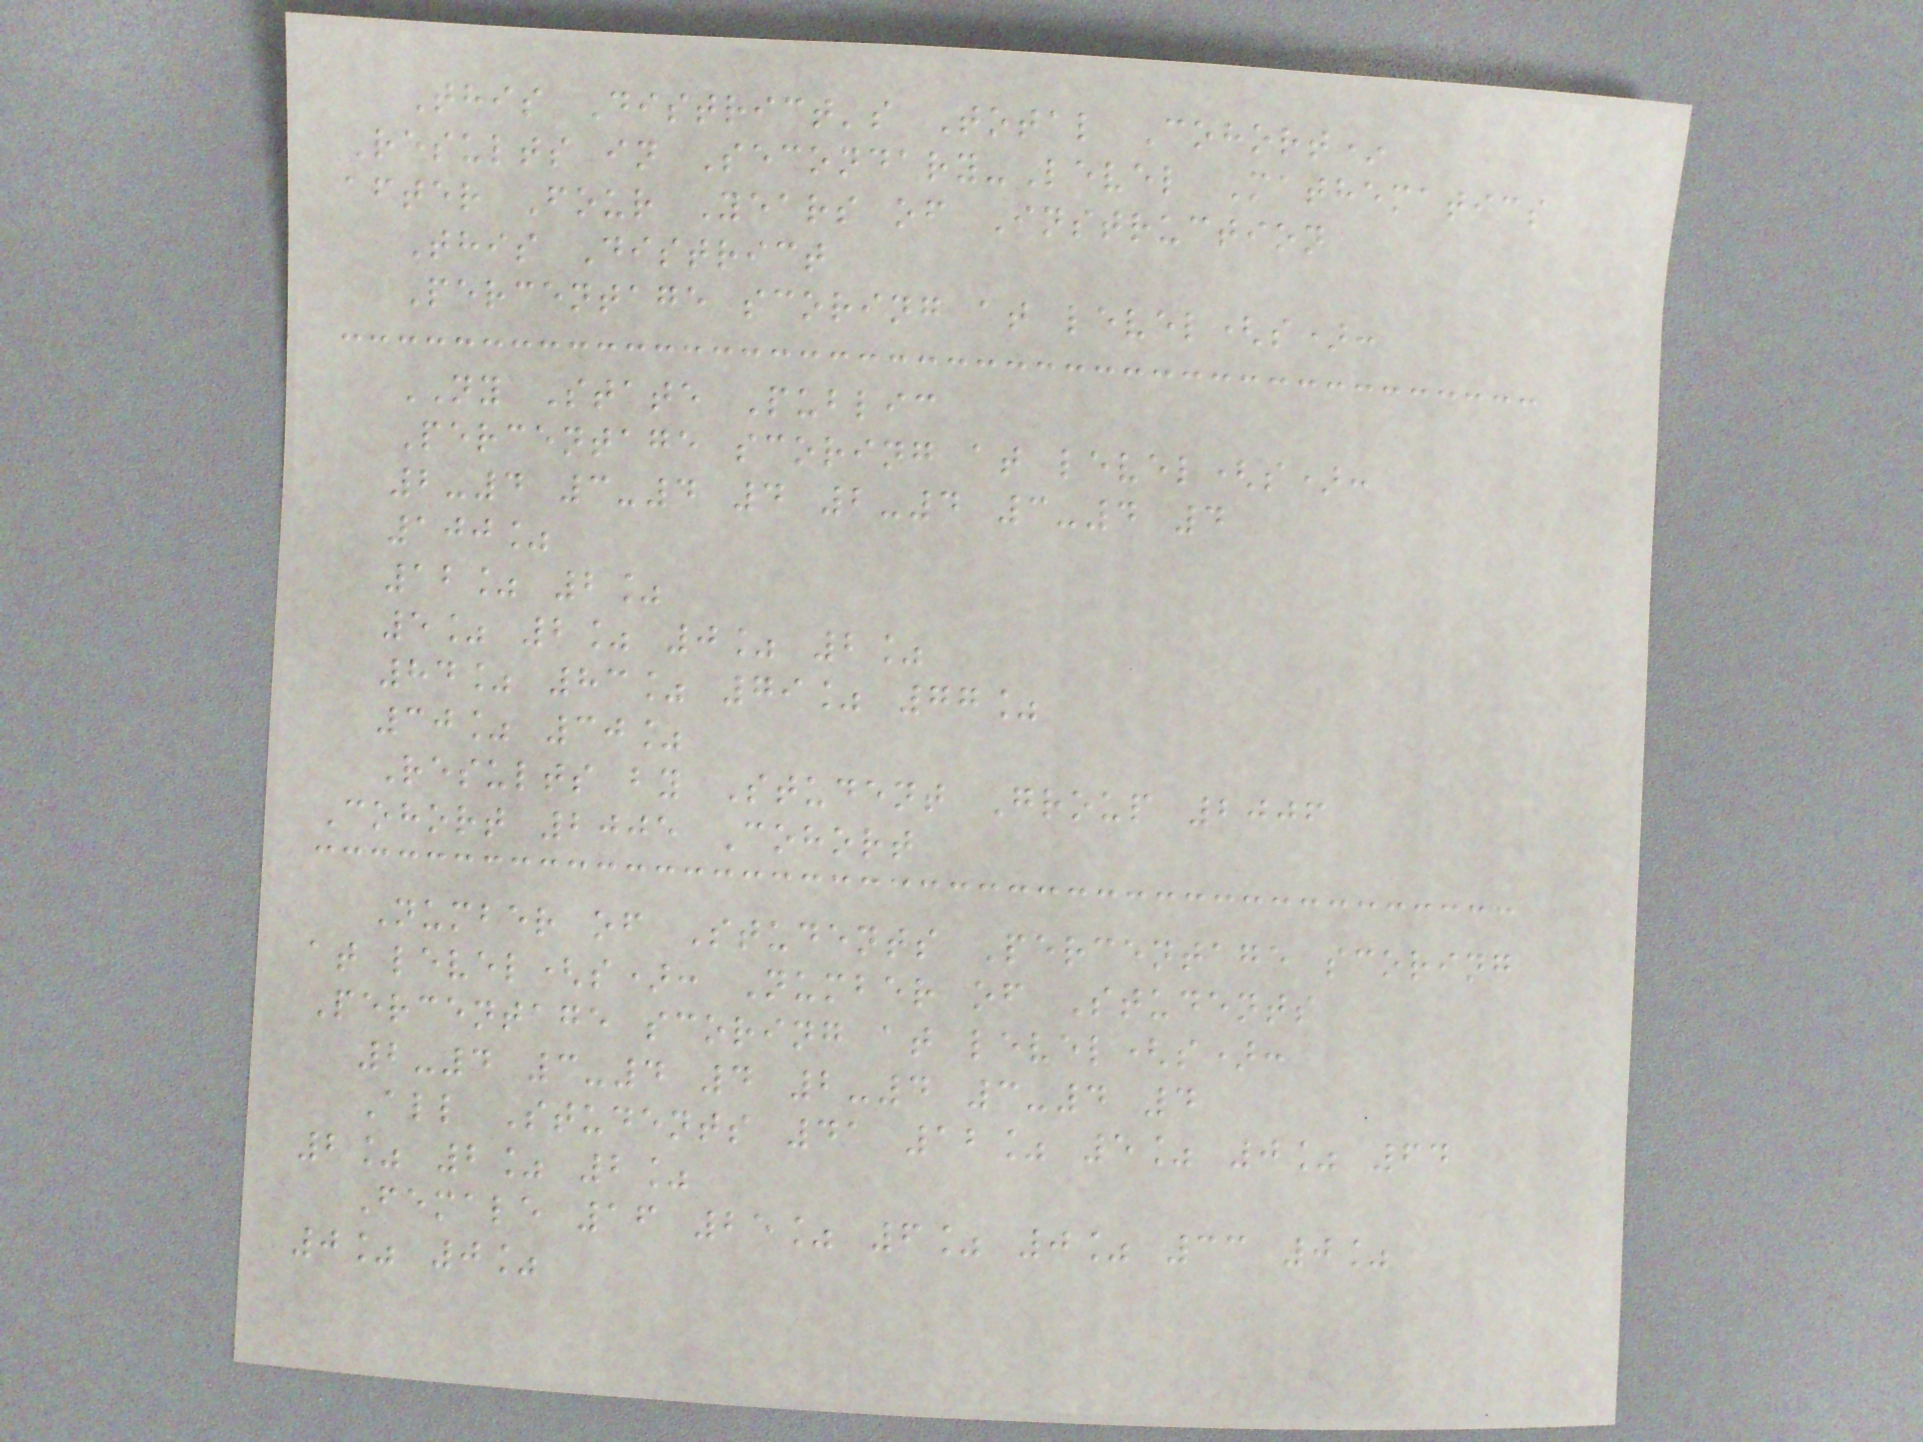This District's Total Cohort*
Results in Secondary-Level Mathematics
after Four Years of Instruction
This District
Percentage scoring at level(s):
NY State Public
Percentage scoring at level(s):
2-4 3-4 4 2-4 3-4 4
100%
12% 2%
5% 2% 0% 2%
84% 83% 79% 77%
30% 30%
Results by Student Group 2006
Cohort 2005 Cohort
Number of Students Percentage scoring
at level(s): Number of Students
Percentage scoring at level(s):
2-4 3-4 4 2-4 3-4 4
All Students 41 12% 5% 0% 64
2% 2% 2%
Female 16 25% 6% 0% 33 0%
0% 0%
